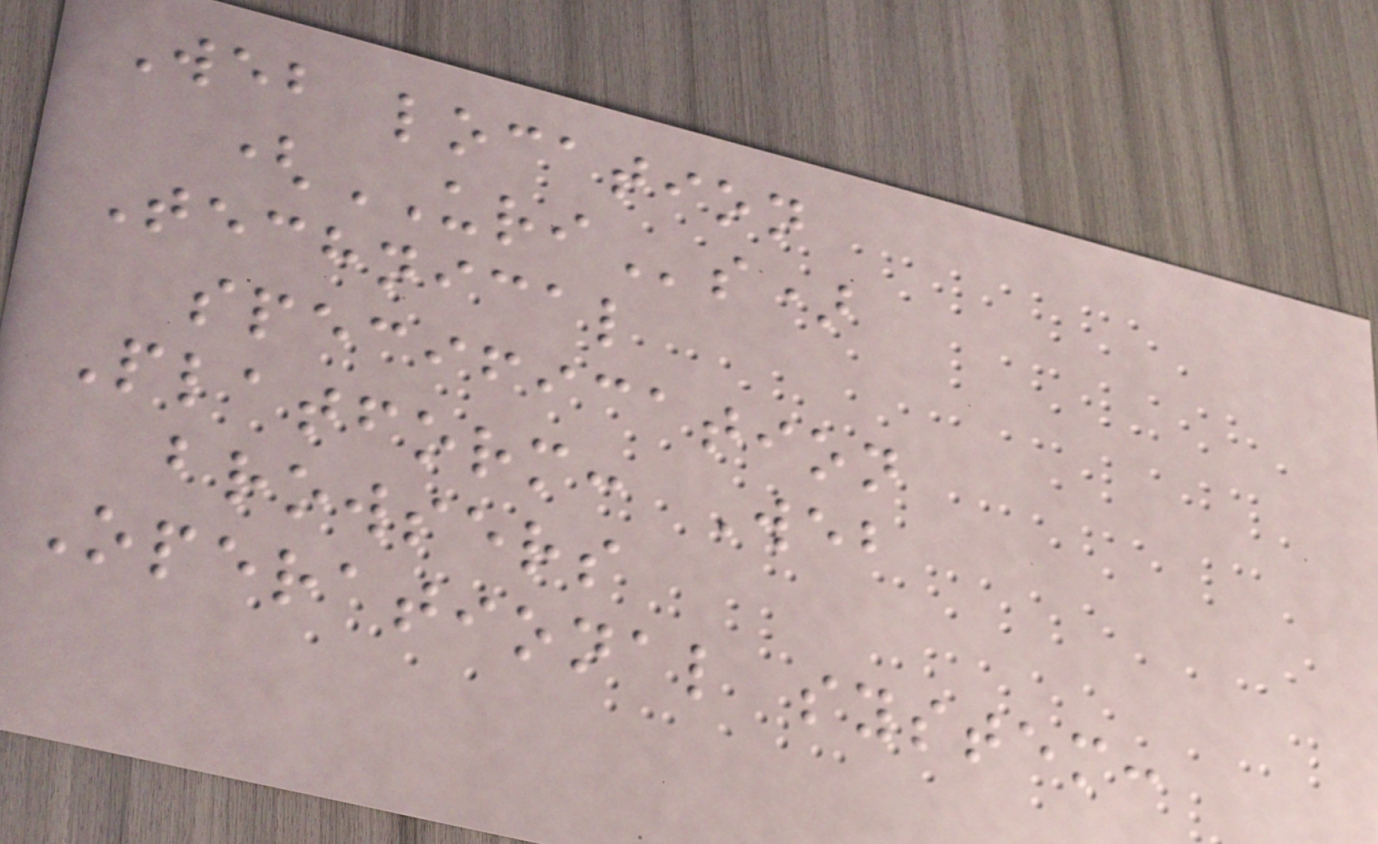Web location
(URIs)
Technical
specification
Platform: Web
browsers
Operational system:
